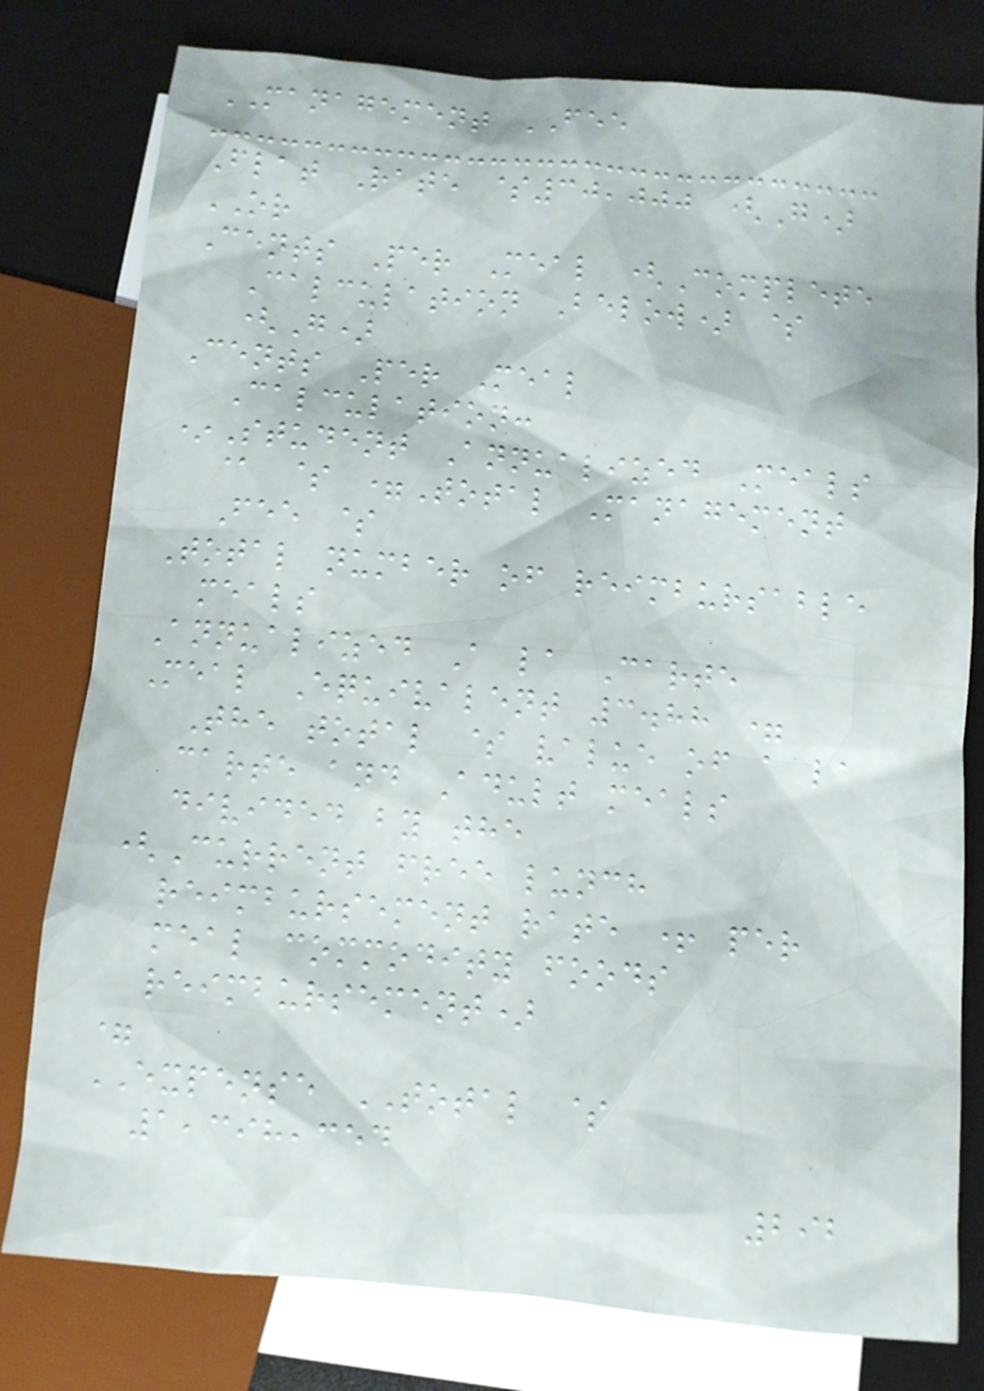MANAGEMENT FEE
Flat Rate $30,000 (G)
OR
Cents Per Meal (Complete
Calculation Below) $
(G)
Cents Per Meal
Calculation:
*Student Annualized Meals
@ $ =Total Management
Fee $
Total number of reimbursable
meals
Annualized A la Carte
Meal Equivalent 3.88 =
The total $ value of a la
carte and Adult meals
divided by the
(Current free lunch
reimbursement rate + per
meal commodity foods
reimbursement)
=
EXPENSE TOTAL $
1,398,354
292
